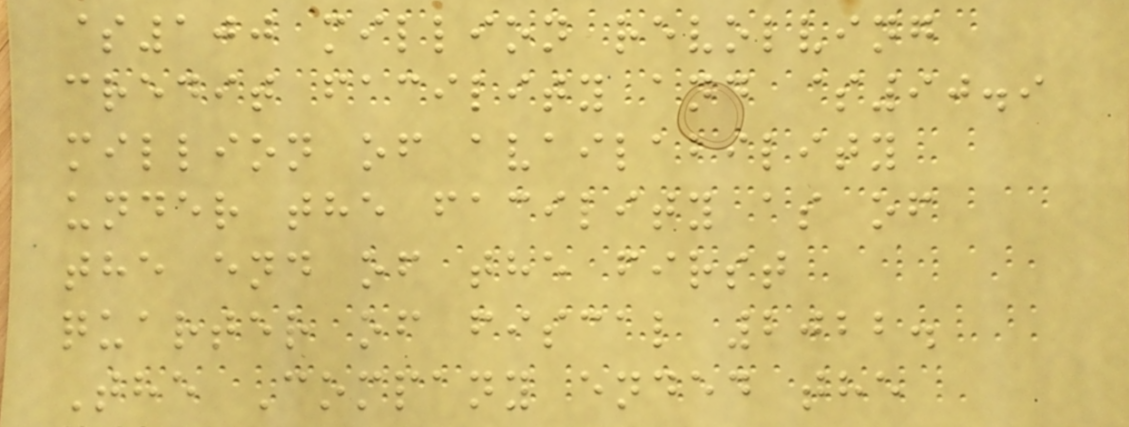$100 million revolving
credit facility and $90.9
million of availability
under the facility as of
the end of the first
quarter of fiscal 2022.
The Company ended the
